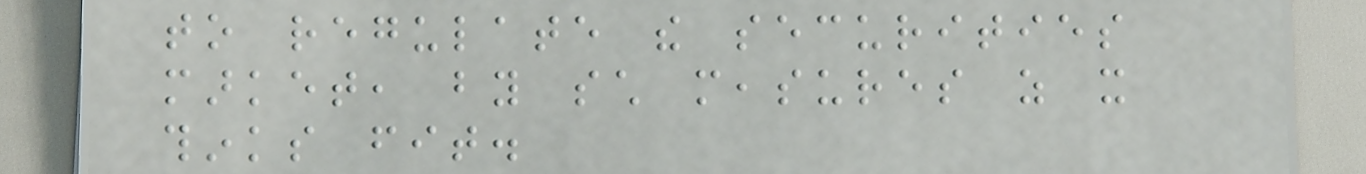to regulate the securities
market, by such measures as it
thinks fit.
